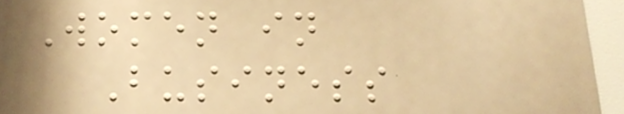Women in
Business
